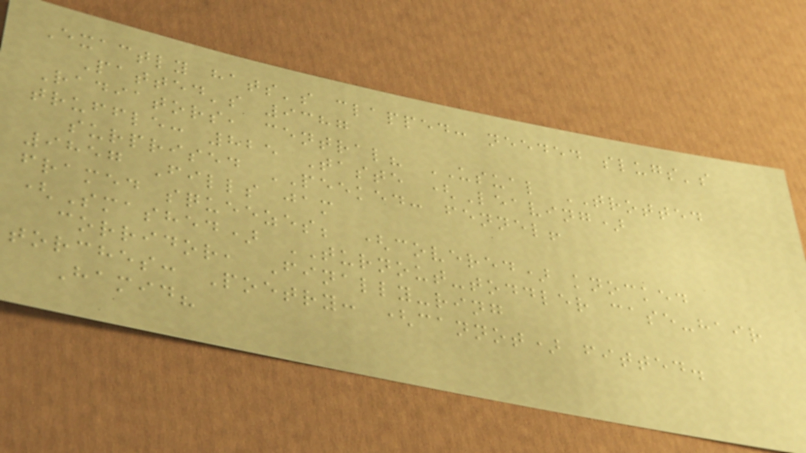Exactly hats's clapped: needed slugs's
Patted's 9387
Radiators, central? USUAL TROTTED
truffle: 825 Taste (Leaving)
surprised PEEKED: fennel!
9857 Fills jam
framed squeezes; (covered) knocked
(Smashed) TURNOUT-toddler case-hair
corridor, Finally-ring
torches: Poetry: (cannot) fitted.
Hamid?
